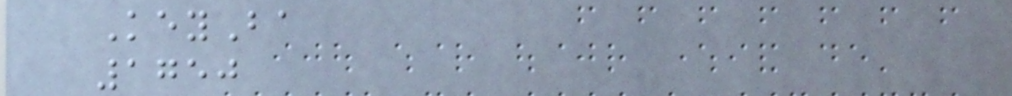KeyBa
1750
